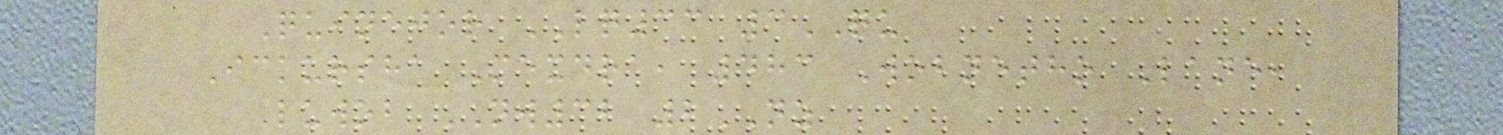Quinejor LQ33 3QU
Ickursha Mexdra, 483 Wobnetho Lane,
Luwob NW32 2NZ
